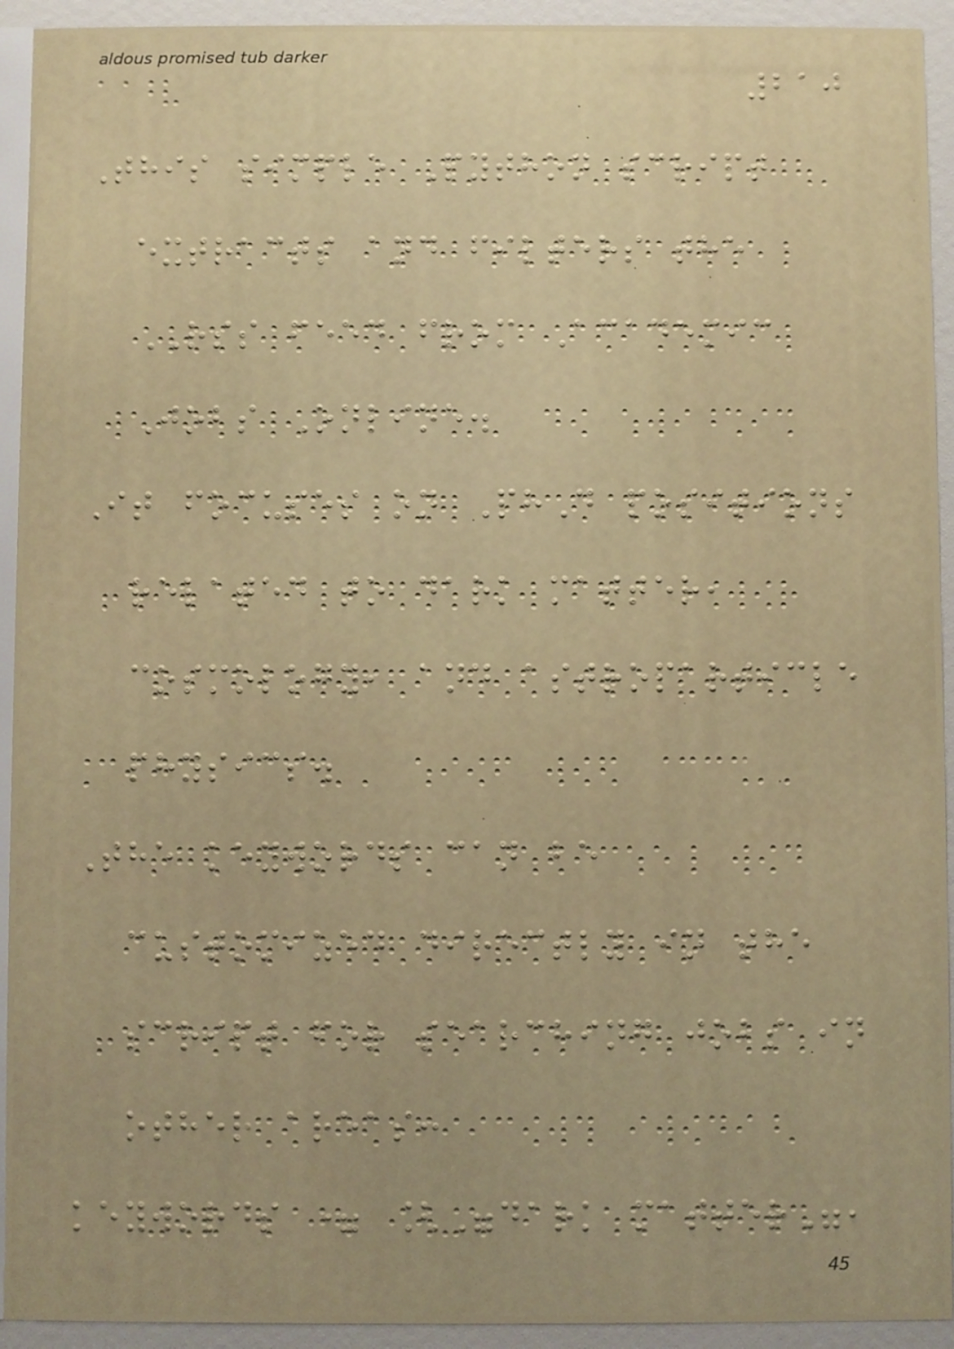210
This simple Python script
extracts and filters the
RSS feed from Academic
Jobs Online.
It focuses on PhD positions
related to dark matter,
cosmology, and astroparticle
physics.
The keywords can be
customized directly in the
script for searching jobs in
other areas:
keywords = ["dark matter",
